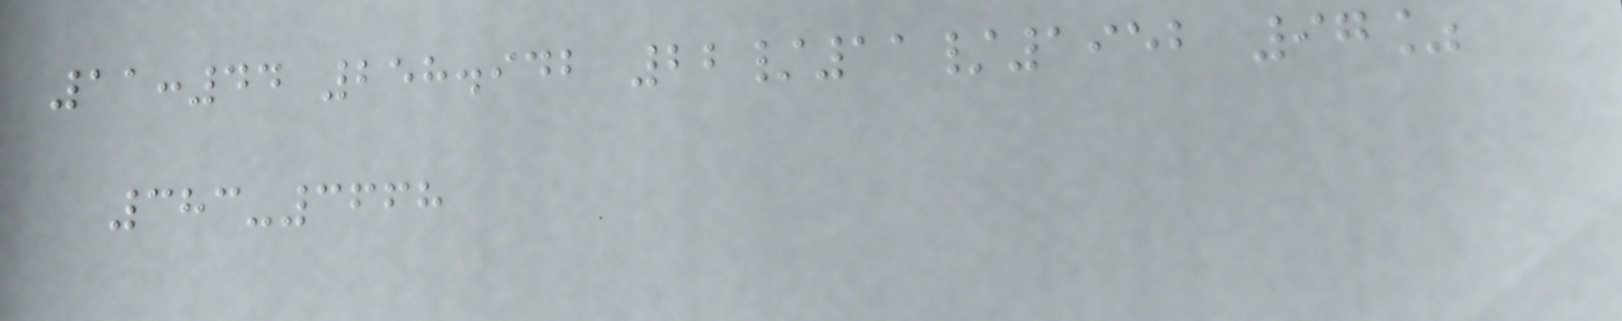11:44 258.942 22/11/1952 97%
383-3668
